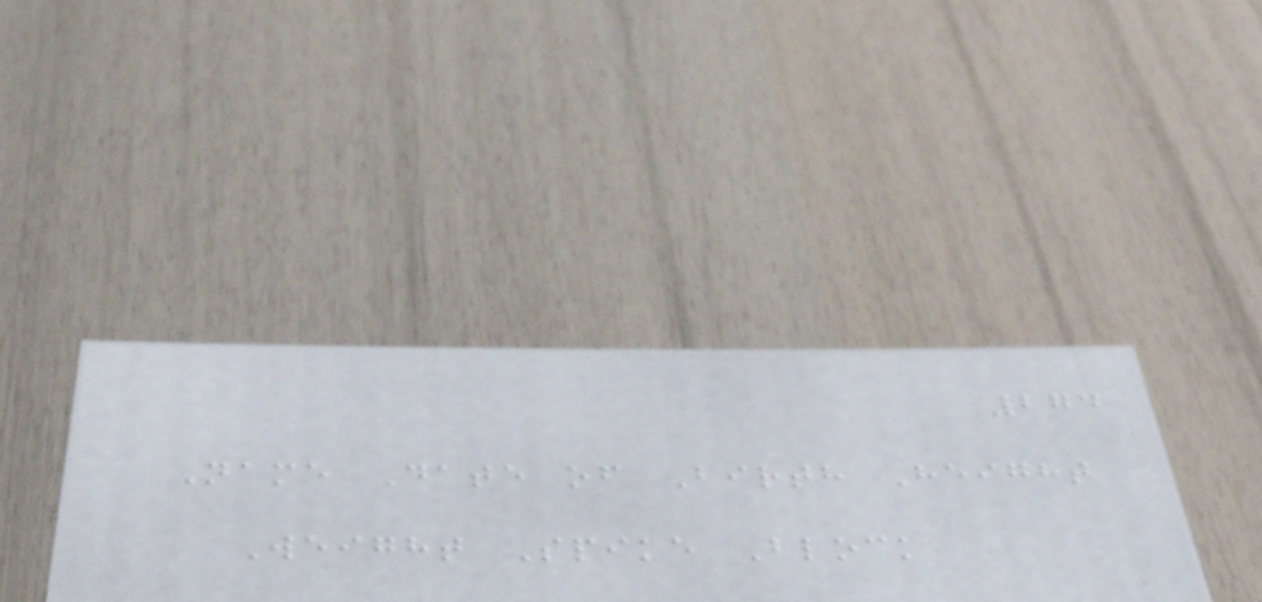274
Name Date of Birth Height
Weight Spike Block
